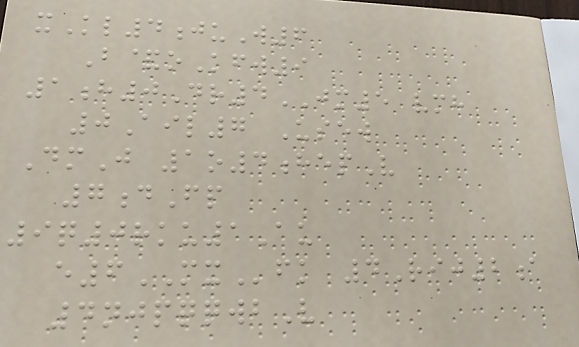xKl4juW6
B&oKfw9
1h0Dr4JM5 vmh
0Ail7 Usew
DmJ 1o4hepV
7dFp
9q0rku1Au
e6MXfk 4Rij2a
4njpqqwbV
